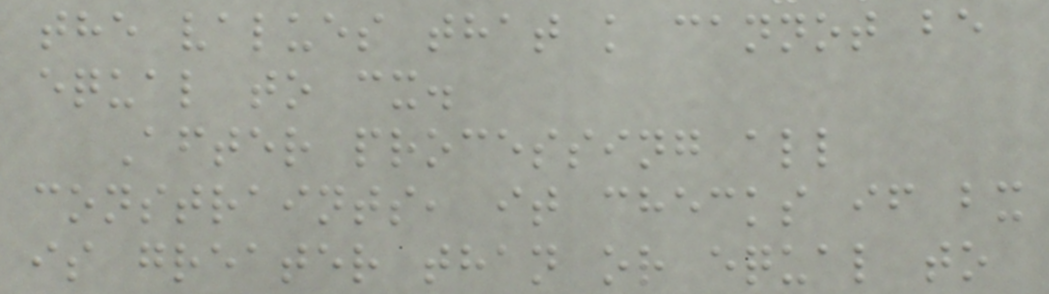the values that k cannot be
equal to cx.
After processing all
constraints, it checks if bx
is greater than or equal to
